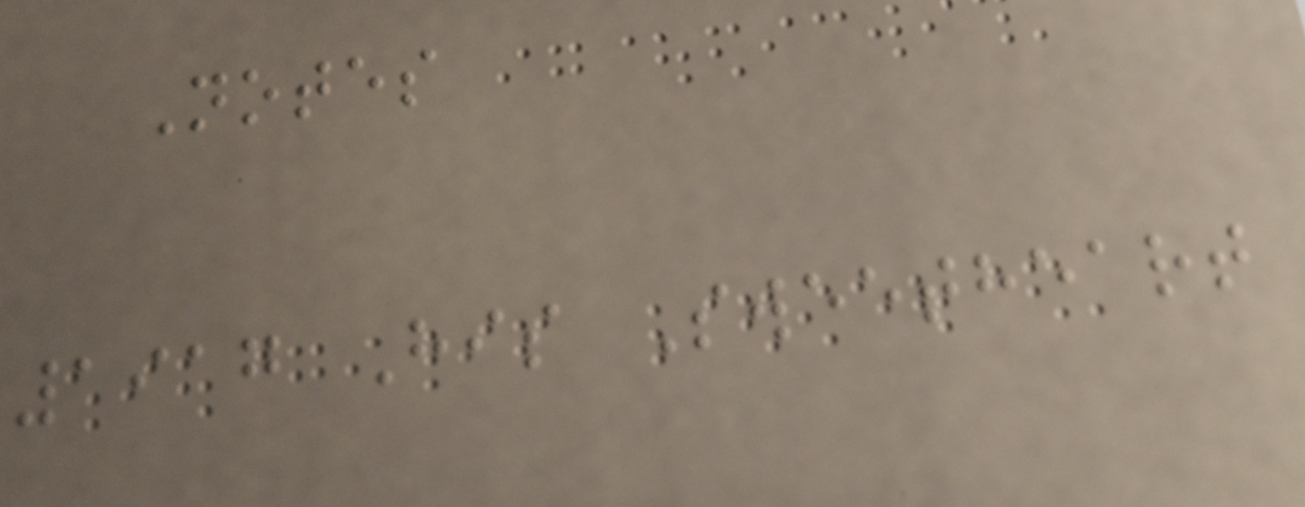Notes
1917 His Sweetheart
